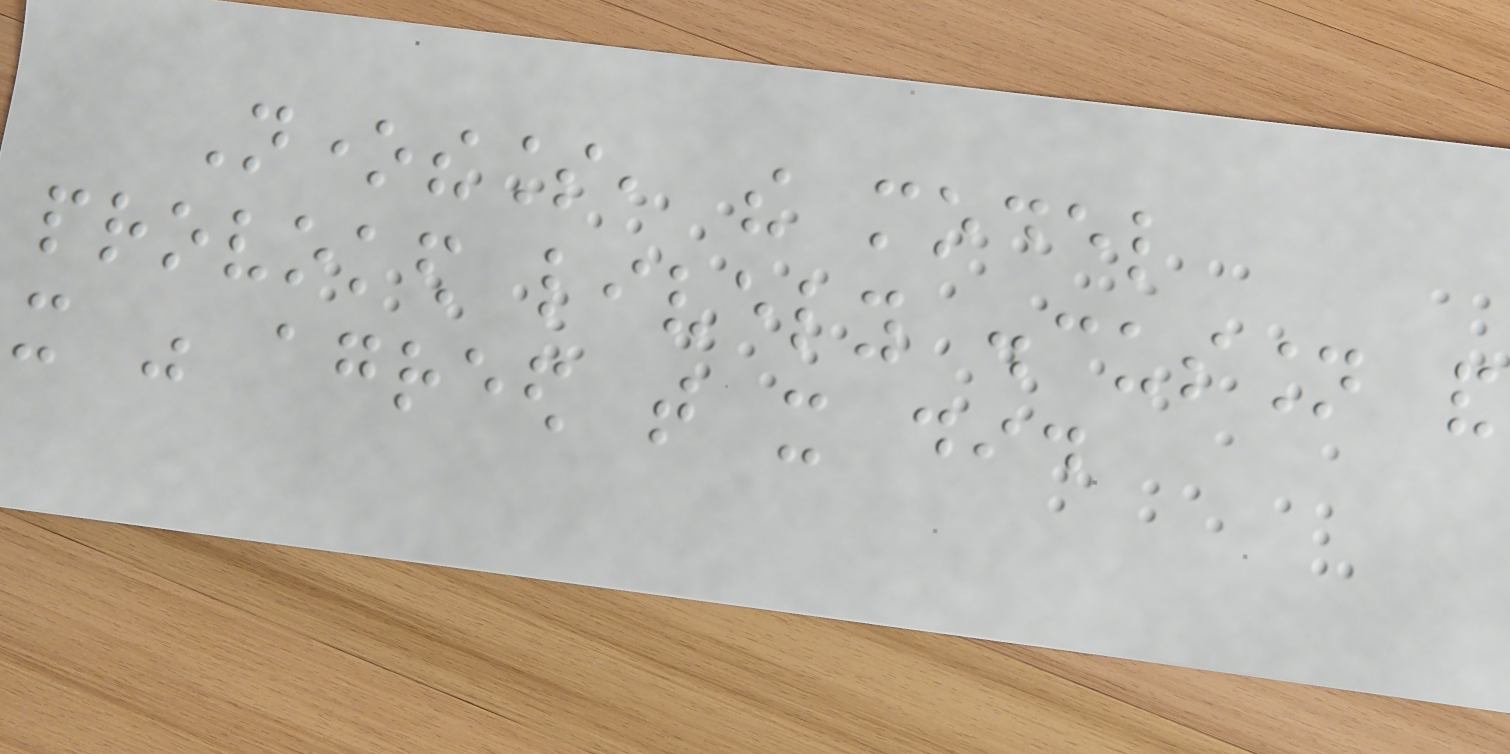Nonetheless, the model
provoked lively discussion and
it was agreed that it did
